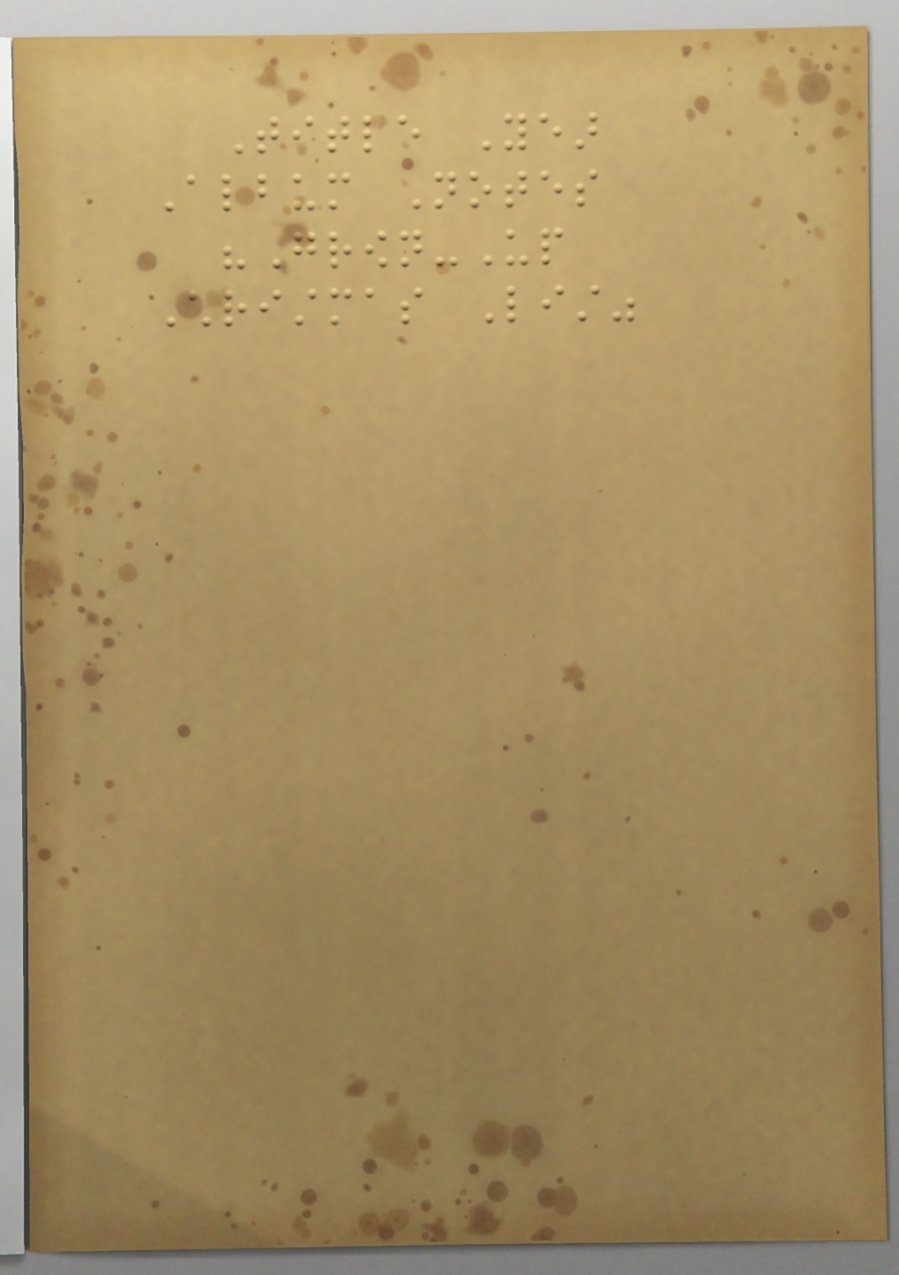Title Year
Album Notes
"Grown-Up
Christmas List"
